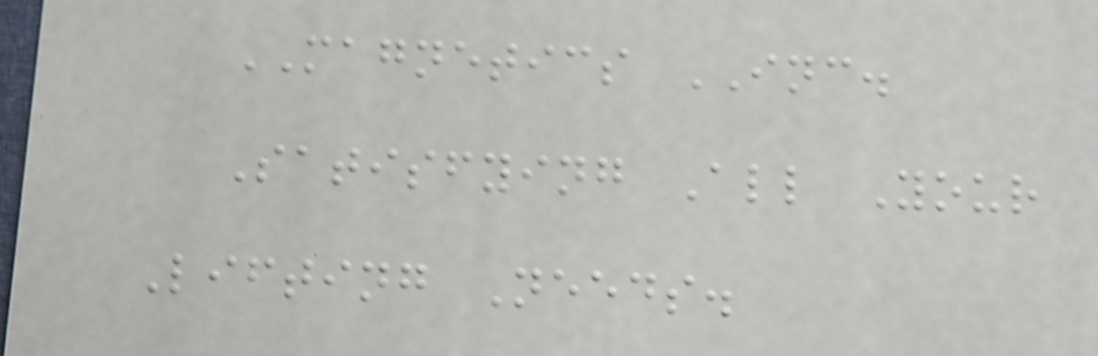MAGNETICS INC.
Satisfying All Your
Lifting Needs.
